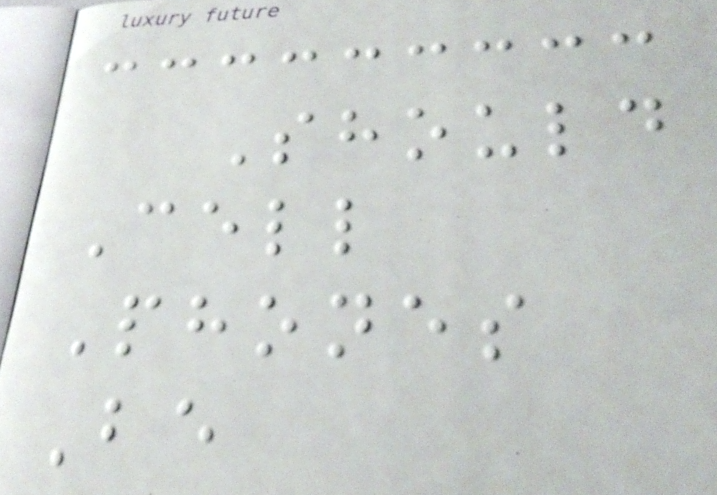Should
Cell
Phones
Be
